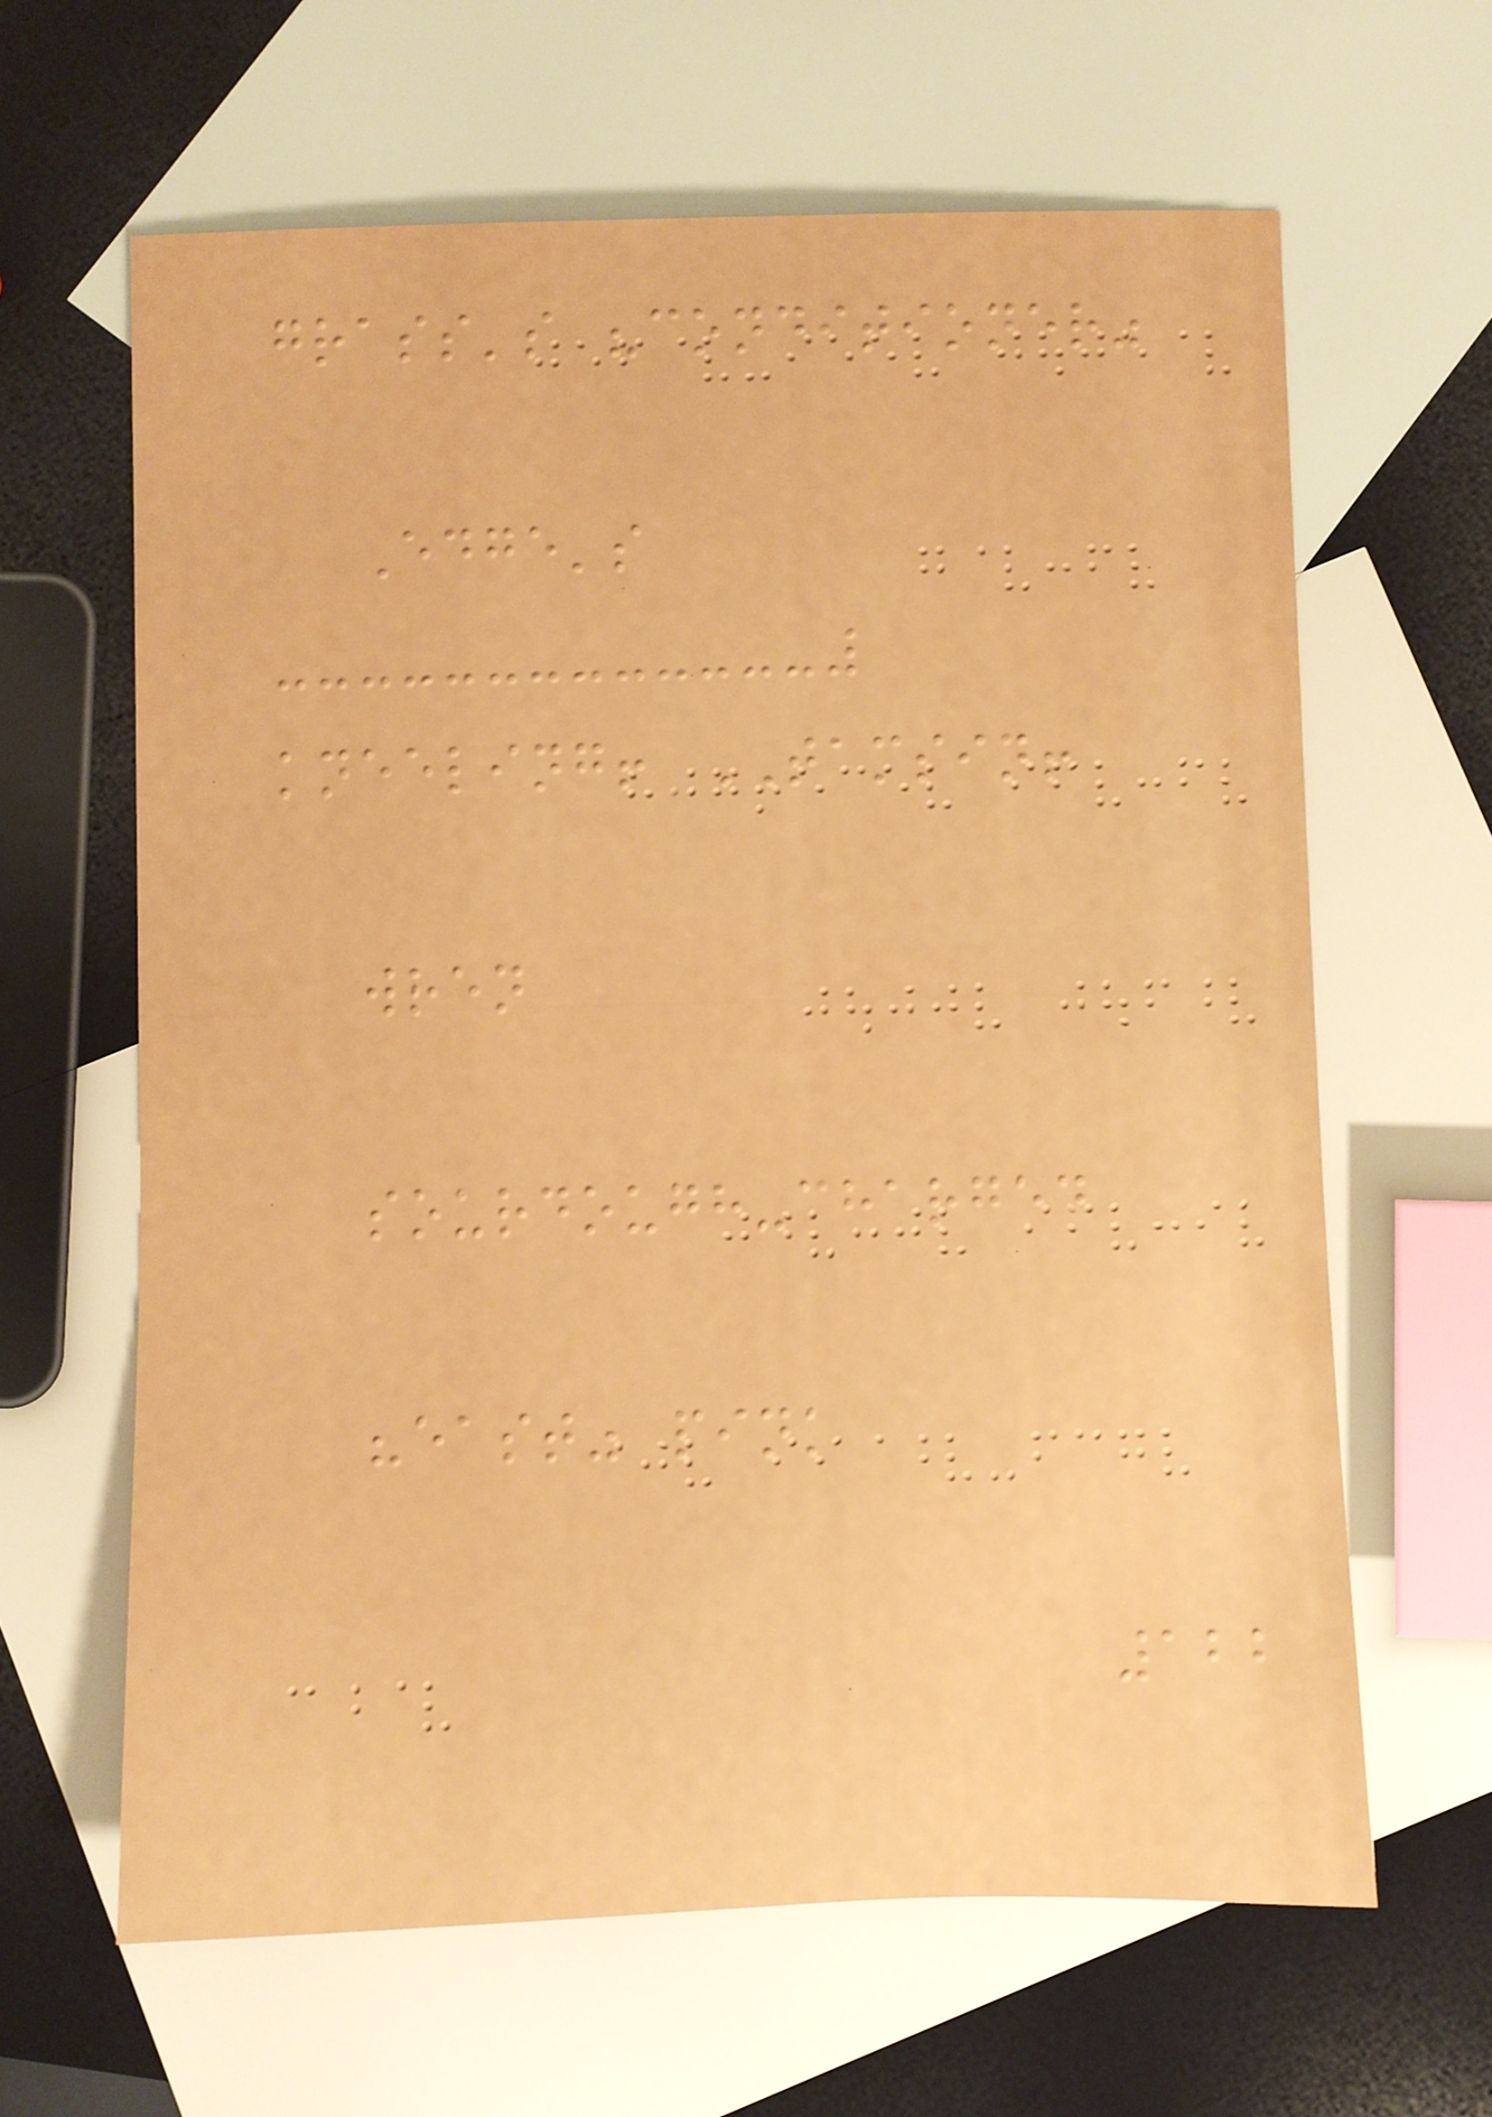grass's "conditioner"
Edge's
kneeling! TAMSIN!
wren
sourdough-charged
"east" pink
122
